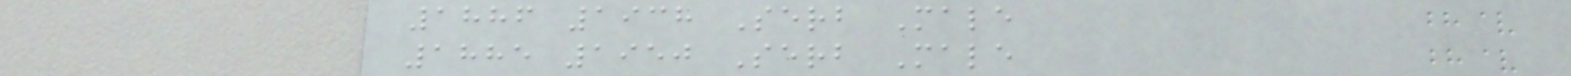1886 1938 Serb Male
1885 1950 Serb Male
